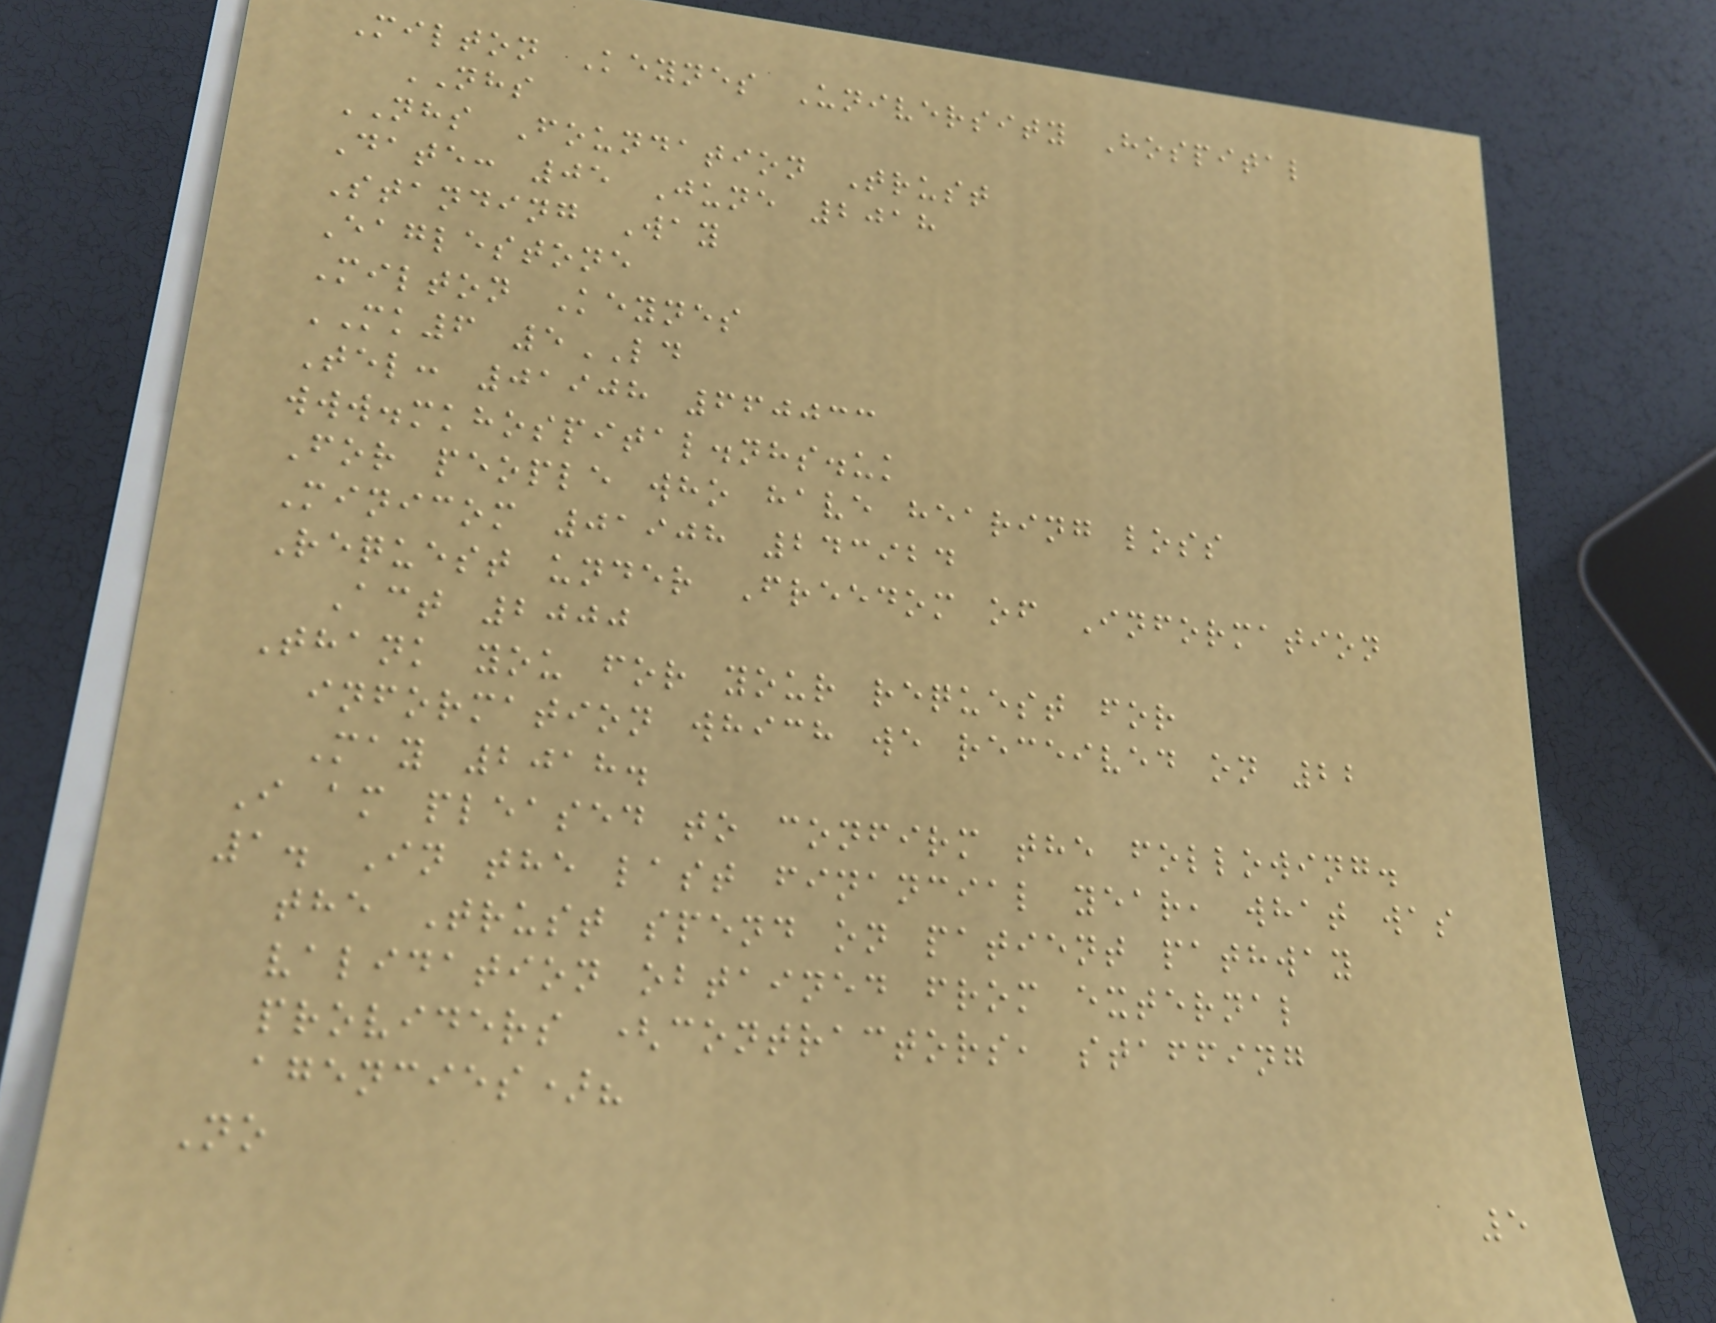Milton Keynes University Hospital
NHS
NHS Foundation Trust
Date: 05 June 2018
Standing Way
Eaglestone
Milton Keynes
MK6 5LD
Tel: 01908 660033
www.mkhospital.nhs.uk
For people who have hearing loss
Minicom 01908 243924
Request under Freedom of Information
Act 2000
Thank you for your request for
information which we received on 22
May 2018.
I am pleased to confirm the following.
1. In the last financial year, what was
the Trust spend on patient pathway
validation obtained from external
providers (contractors, staffing
agencies)?
No
5
